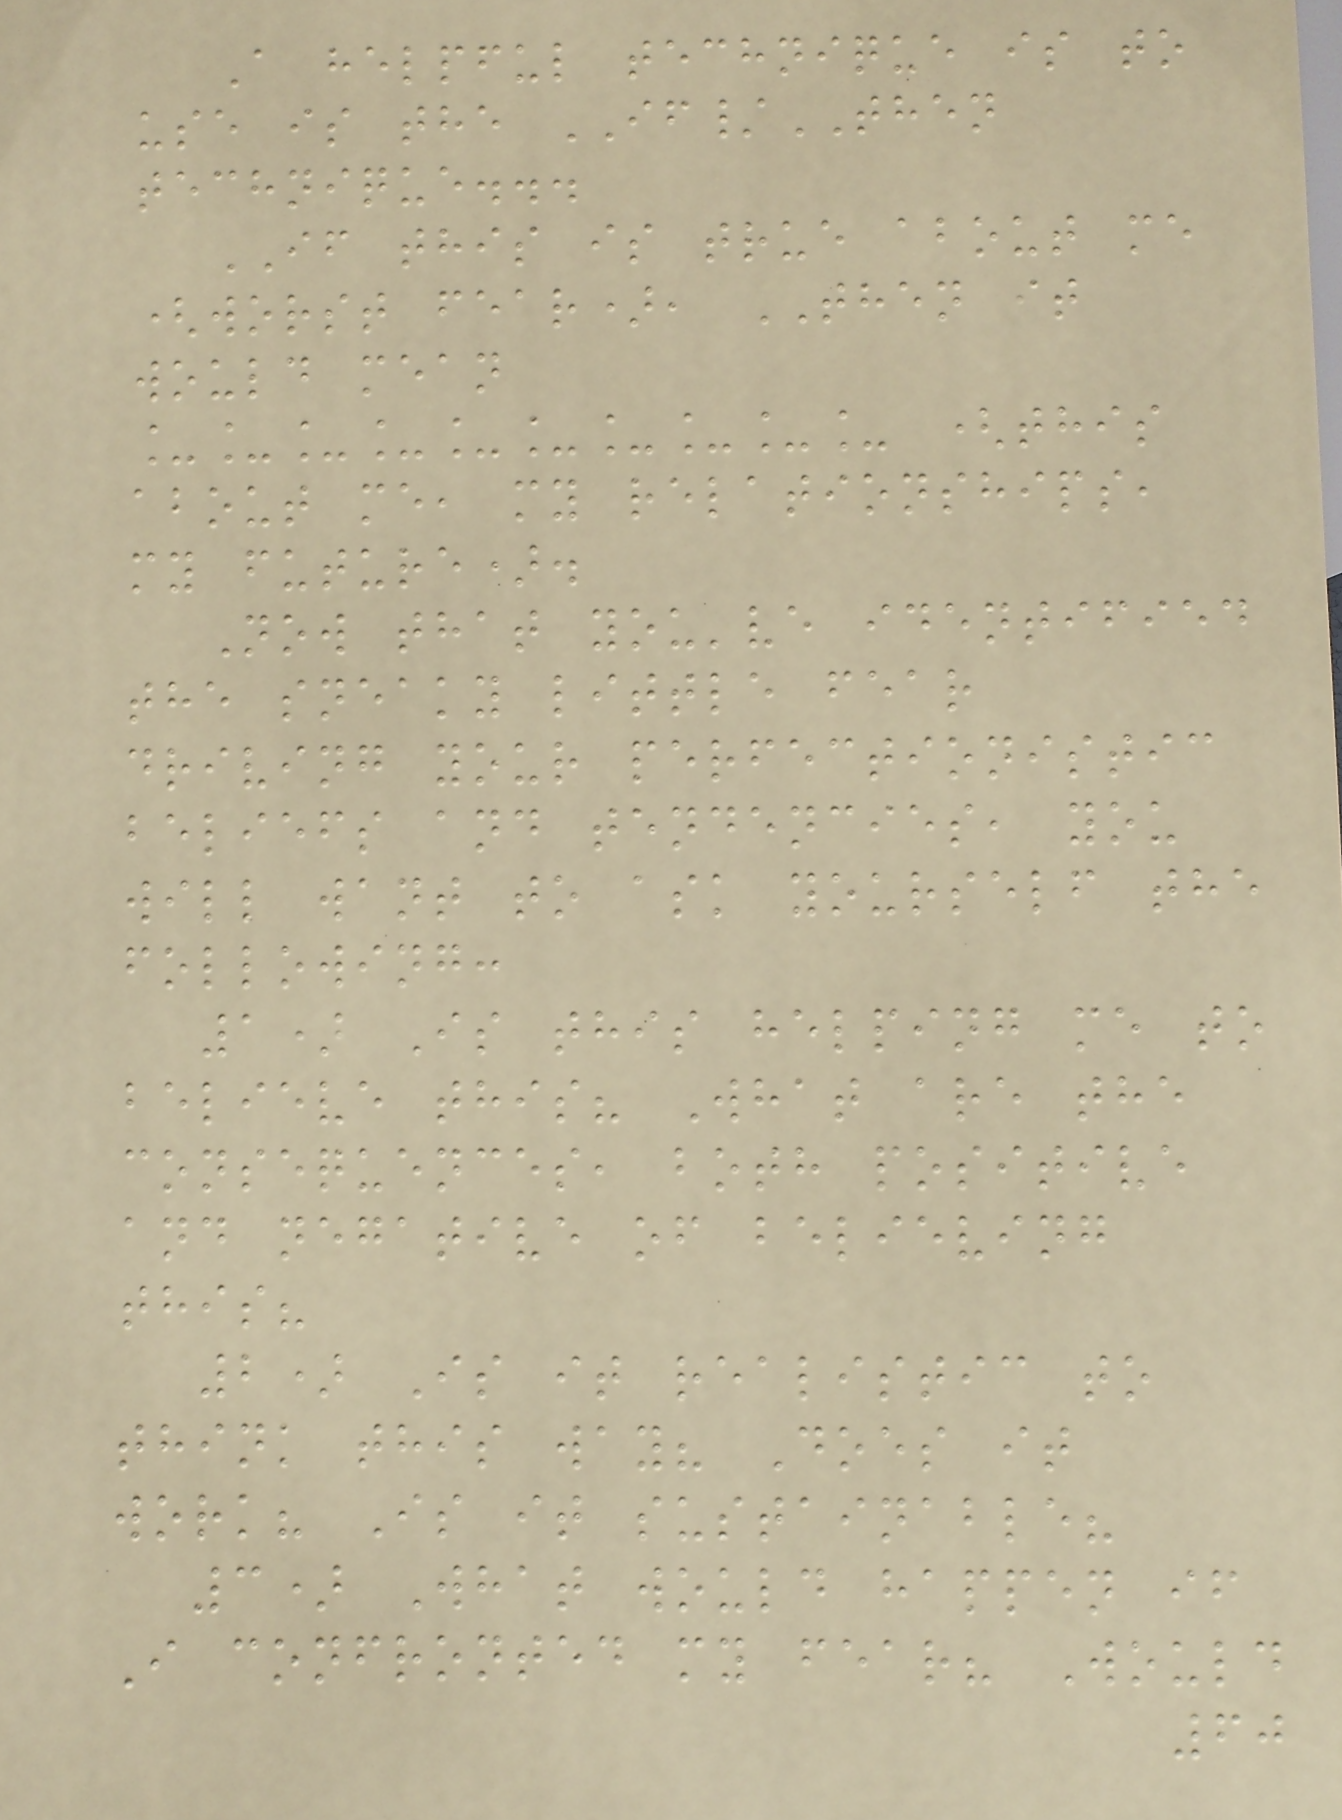A helpful technique is to
use is the IF/THEN
technique...
IF this is true about me
(worst fear), THEN it
would mean
__________ (this
about me, my relationships,
my future).
Now that you've identified
the sneaky little fear
driving your perfectionistic
beliefs and tendencies, you
will want to ask yourself the
following:
1) Is this helping me to
believe this? What are the
consequences, both positive
and negative of believing
this?
2) Is it realistic to
think this way? Does it
work? Is it sustainable?
3) What would happen if
I confronted my fear? Would
60
